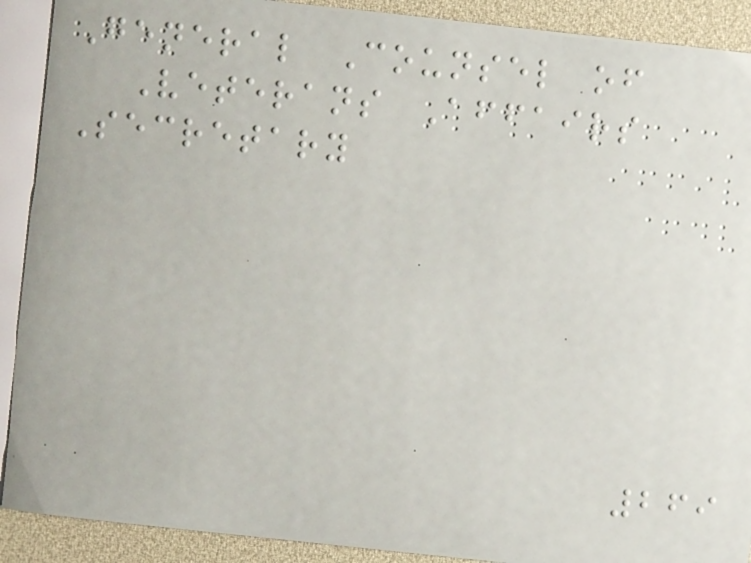General Counsel of
Veterans Affairs
Secretary
269
